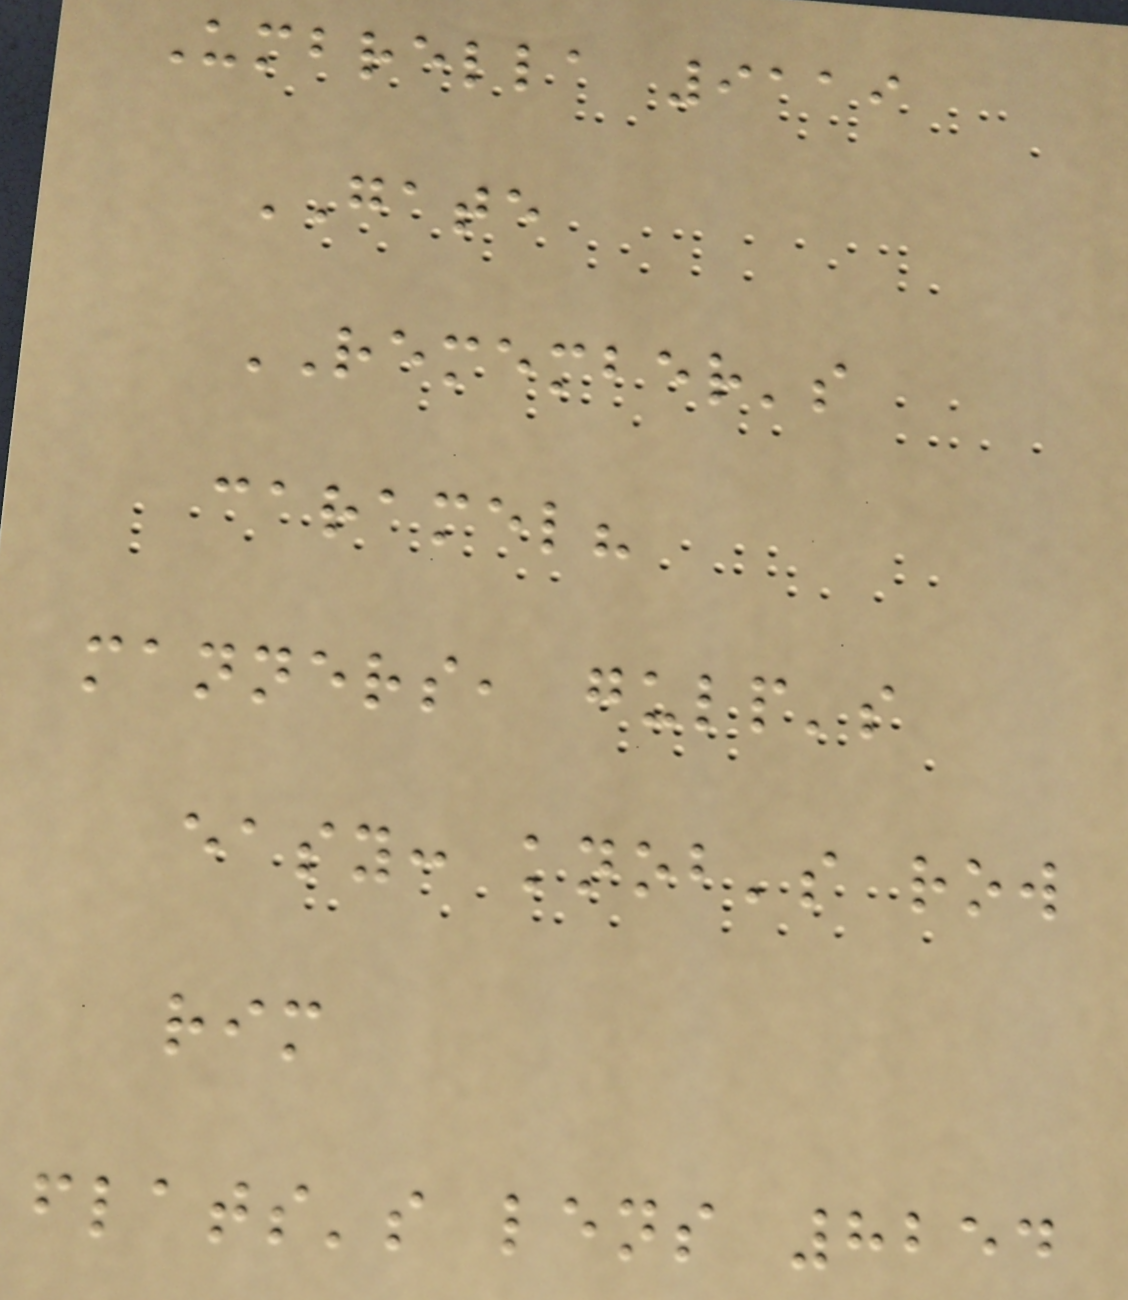Umbrella 9119
GATE
REMEMBER's
caramel?
manners, gulp's
easy: knob's row
rim
flats's lens 8254
